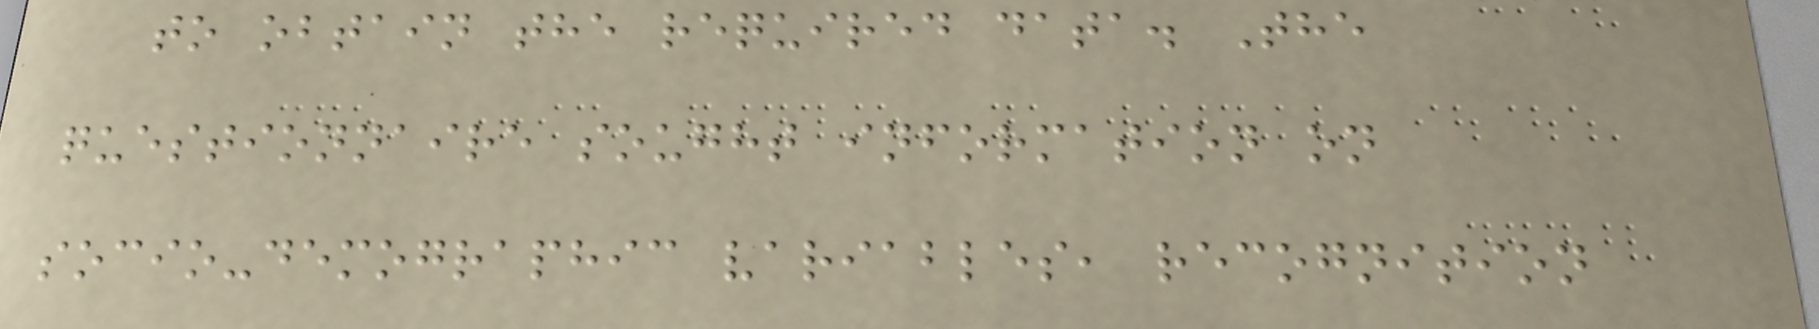to obtain the required data. The
questionnaire sought information on
socio-demographic variables, recognition
